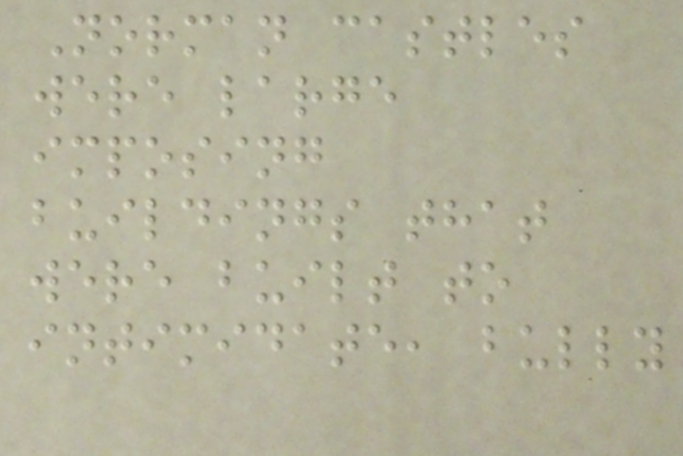Norman castles
were large
imposing
buildings that
were built to
intimidate, bully
